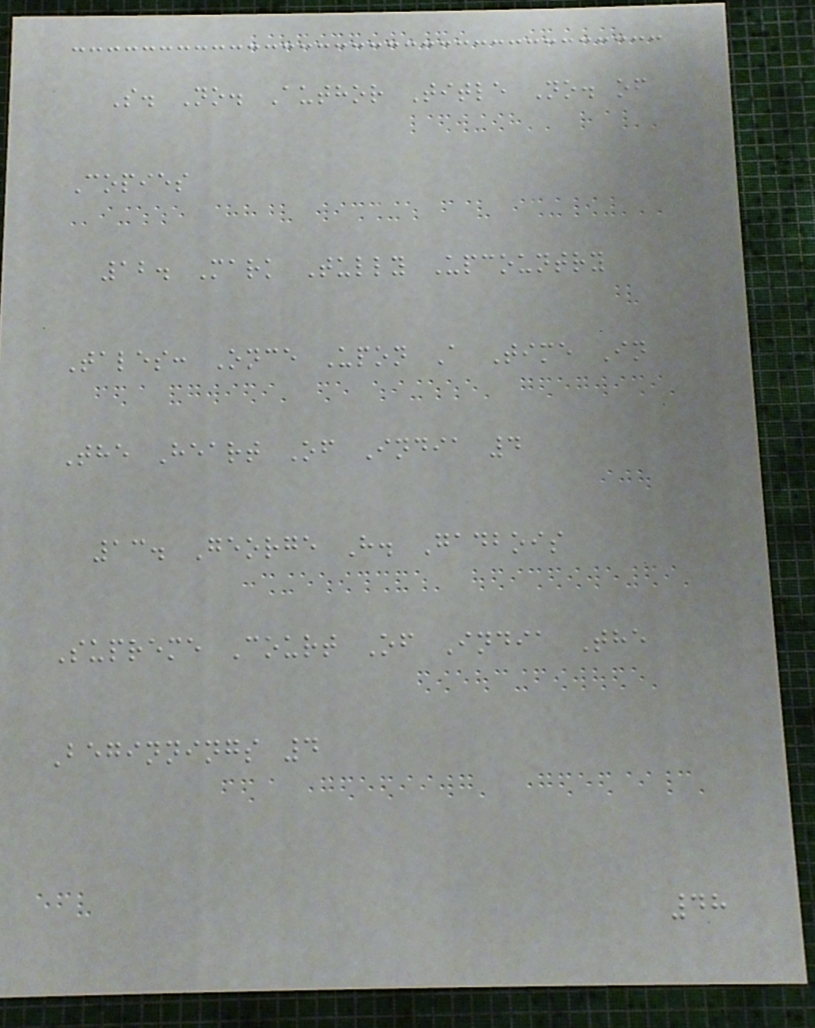S. No. Author Title No. of
Copies
12. Mark Tully Upcountry
Tales: Once Upon A Time In
The Heart Of India 4
13. George H. Gadbois
Supreme Court Of India The
Beginnings 4
48
